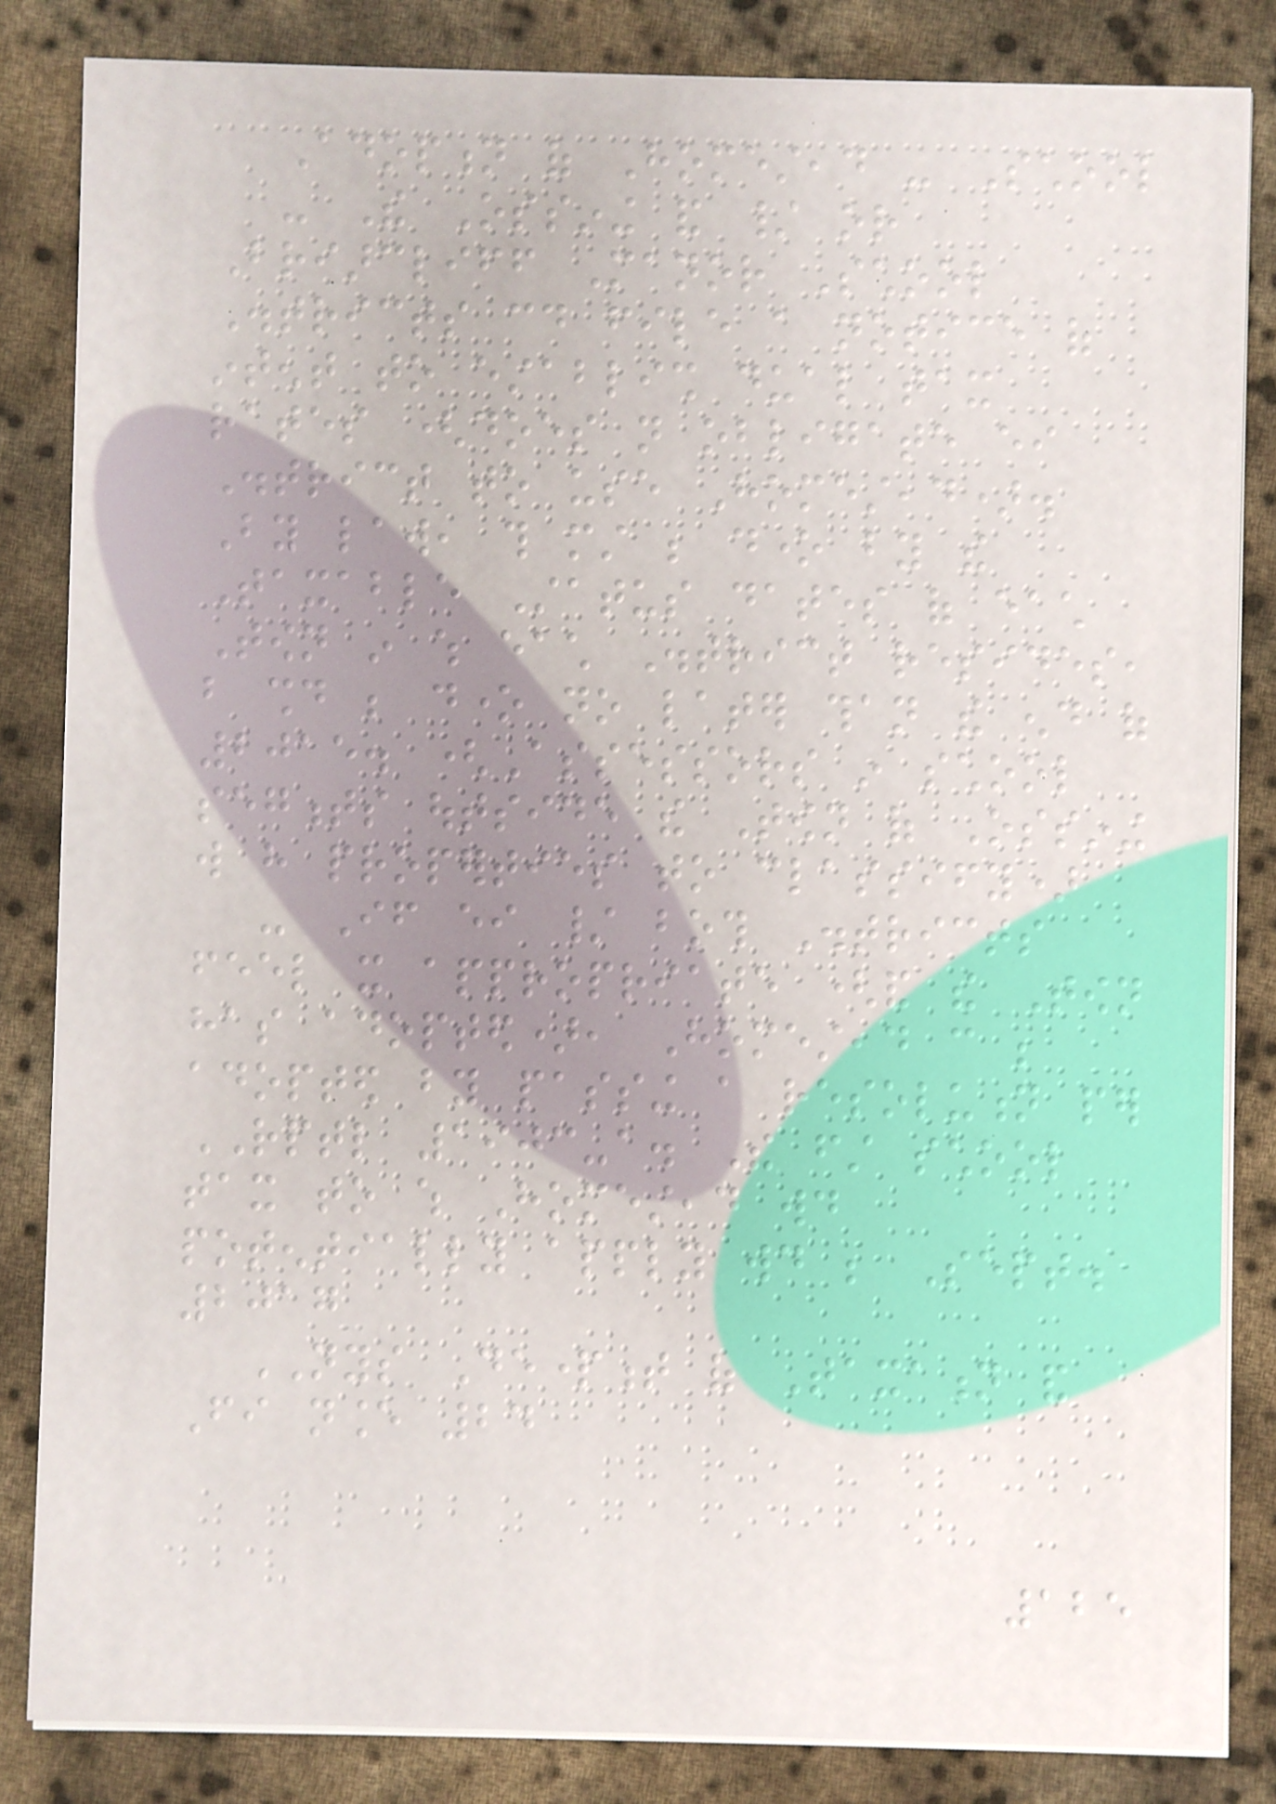Adoption of Homestead - School
- The Ossining and / or
Briarcliff Manor School
Districts could file a notice of
intent to establish dual tax
rates (does not obligate either
District to use Homestead).
By law, this must be done by the
Taxable Status dates of each
Town in which each District resides,
but should be done no later than the end of
2015. (Assessors in school
segments outside the Town of Ossining
will have properties to classify)
- If either / both Districts
feel it appropriate (and the Town
has adopted), Homestead can be
adopted by passing a resolution per
RPTL 1903-a. The first school
tax to which Homestead would
potentially apply would be Sept.
2017
NYS Department of Taxation and
Fi nance 24
125
